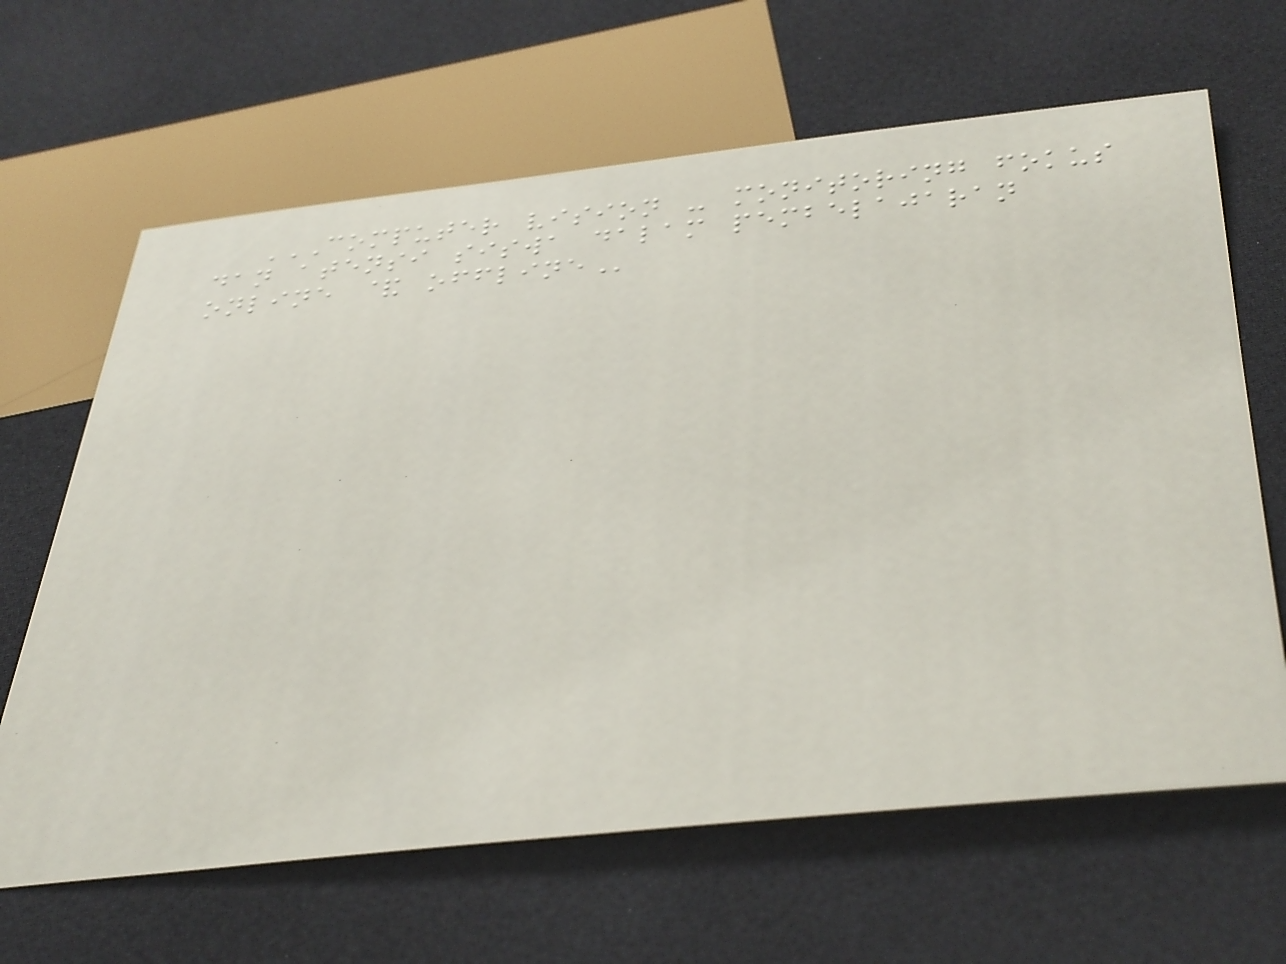COMPUTER VISION - MONITORING FOKUS
DAN ATENSI SISWA DALAM PEMBELAJARAN
ONLINE & OFFLINE
